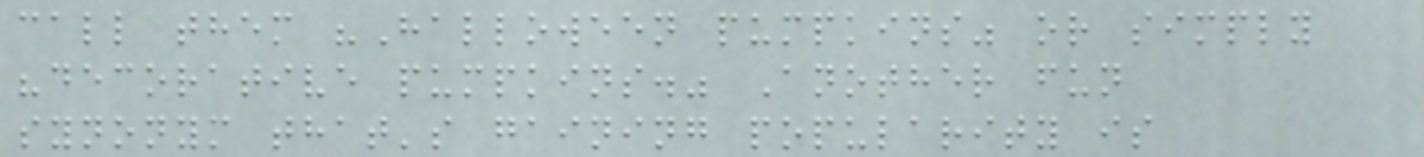call them "Halloween pumpkins" or simply
"decorative pumpkins." Another fun
synonym that's gaining popularity is
